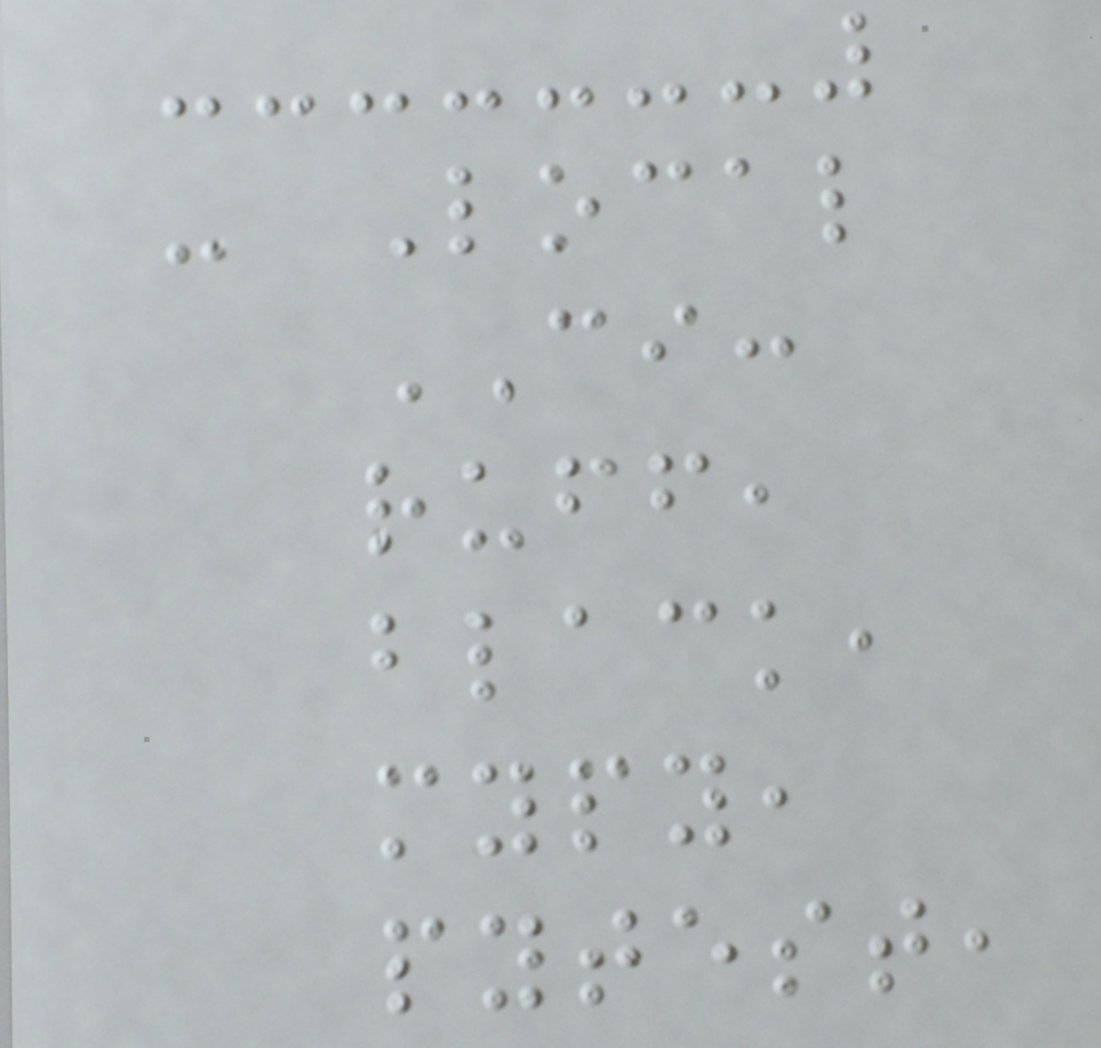- Local
CI:
ruff,
black,
mypy,
pytest,
